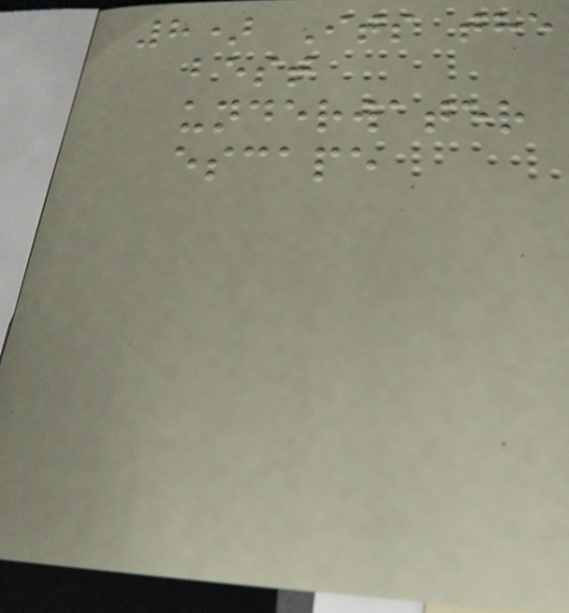8) Its the
best
underwater
escape
